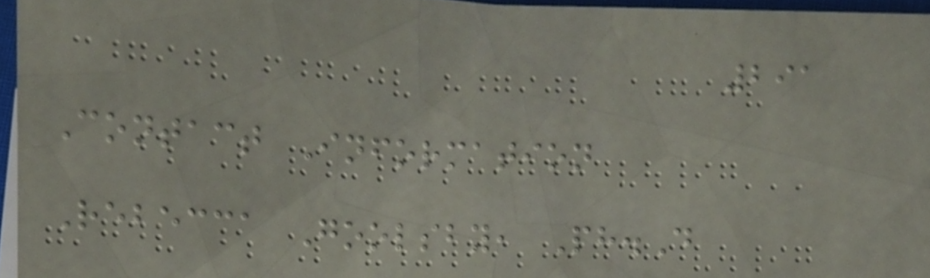291
Contact Information
Rebecca Goolsby, Ph.D
